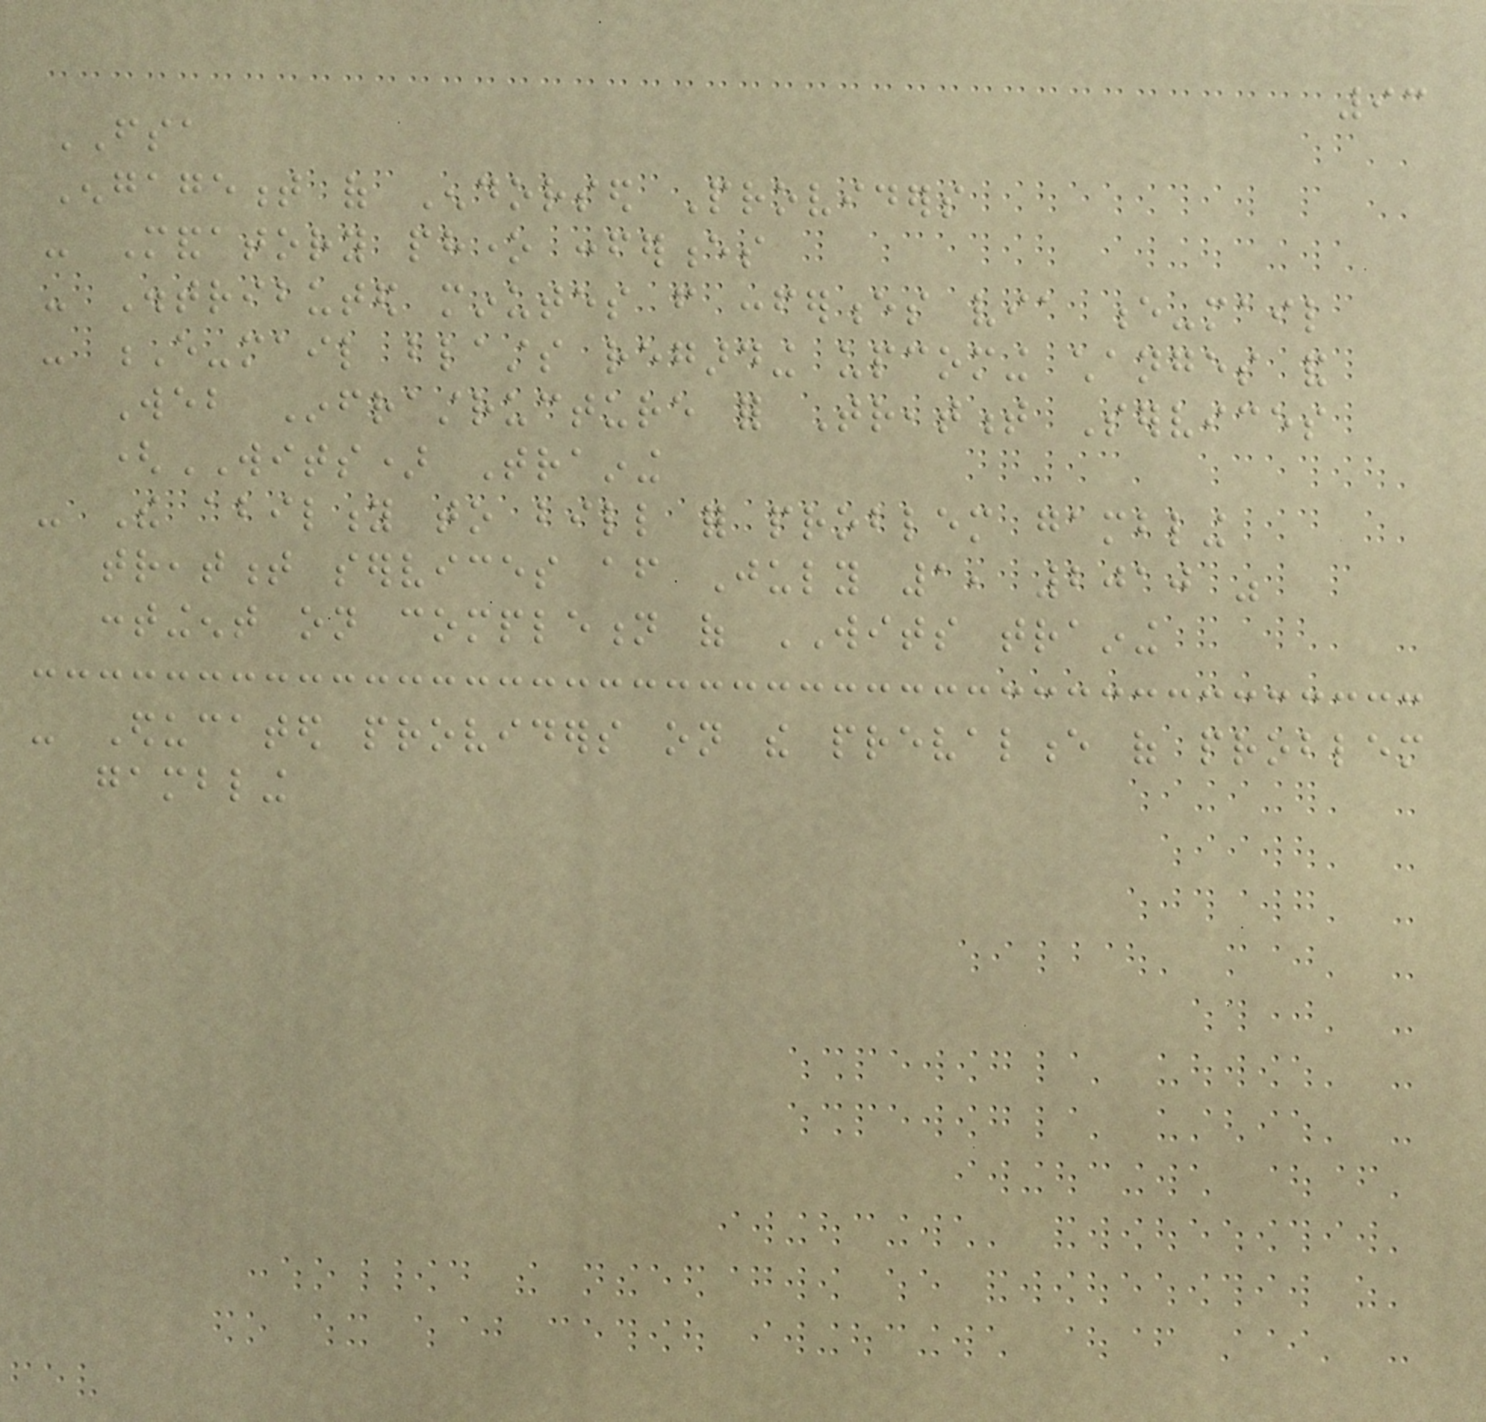93
FSA
Engagement of Endorsed Providers
- Mandatory phone conferences
- Distributed minutes from conferences via e-mail
- E-mail blasts regarding upcoming changes and
Web Infrastructure for Treatment Services
(WITS) Training
- The ability to bill for problem gambling
treatment services after July 1, 2010 was
contingent on completion of WITS training
- Educated providers on the prevalence of problem
gambling
